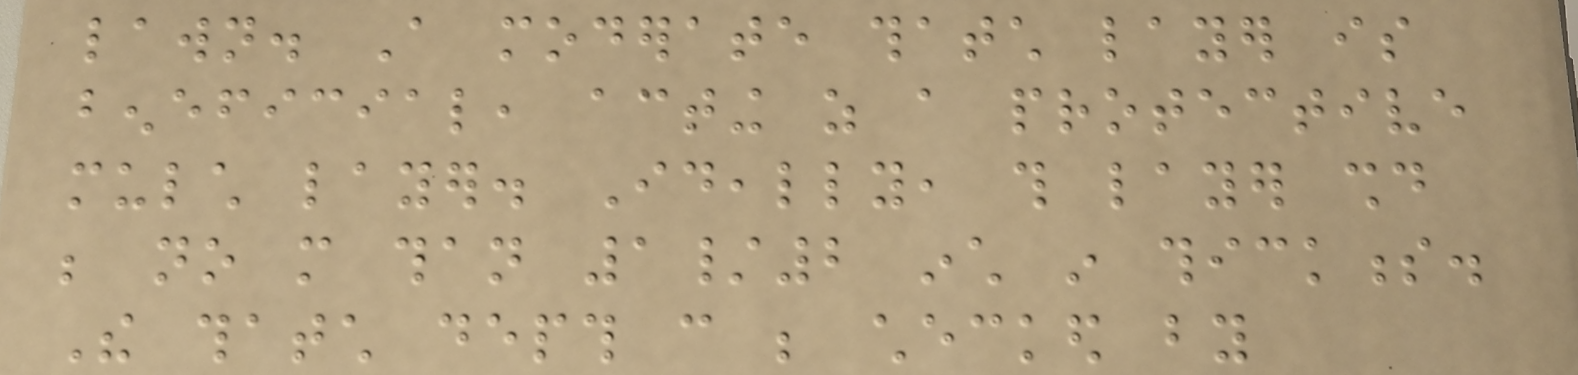lawn. A moderate thatch layer is
beneficial, acting as a protective
mulch layer. Ideally, this layer should
be no more than 1/2 inch in thickness.
The thatch depth can be checked by
